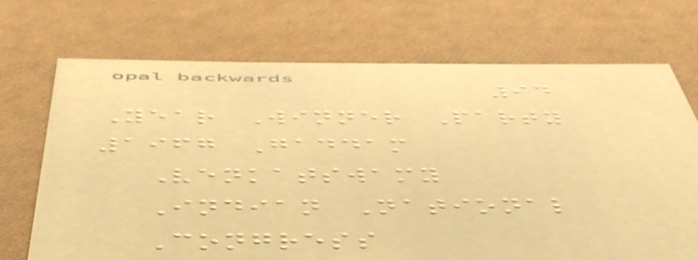94
Year Winner Party
1967 Gaddam
Venkatswamy
Indian National
Congress
